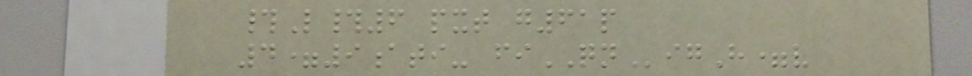#L#6 pxt g61p
4=9ati- fiQNigH=v
